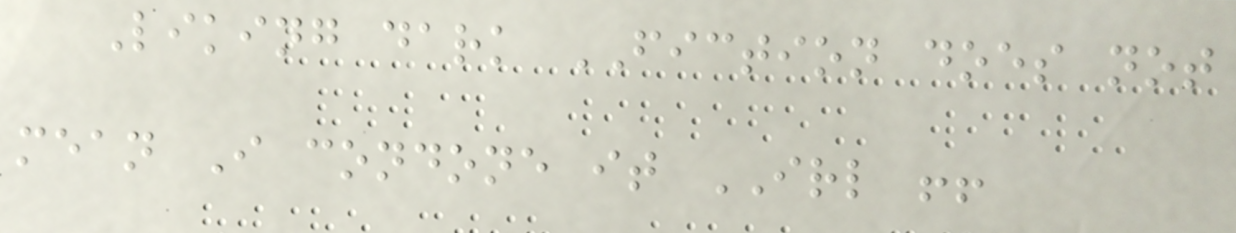Liking dark FICTION does not
mean I condone it IRL !!
